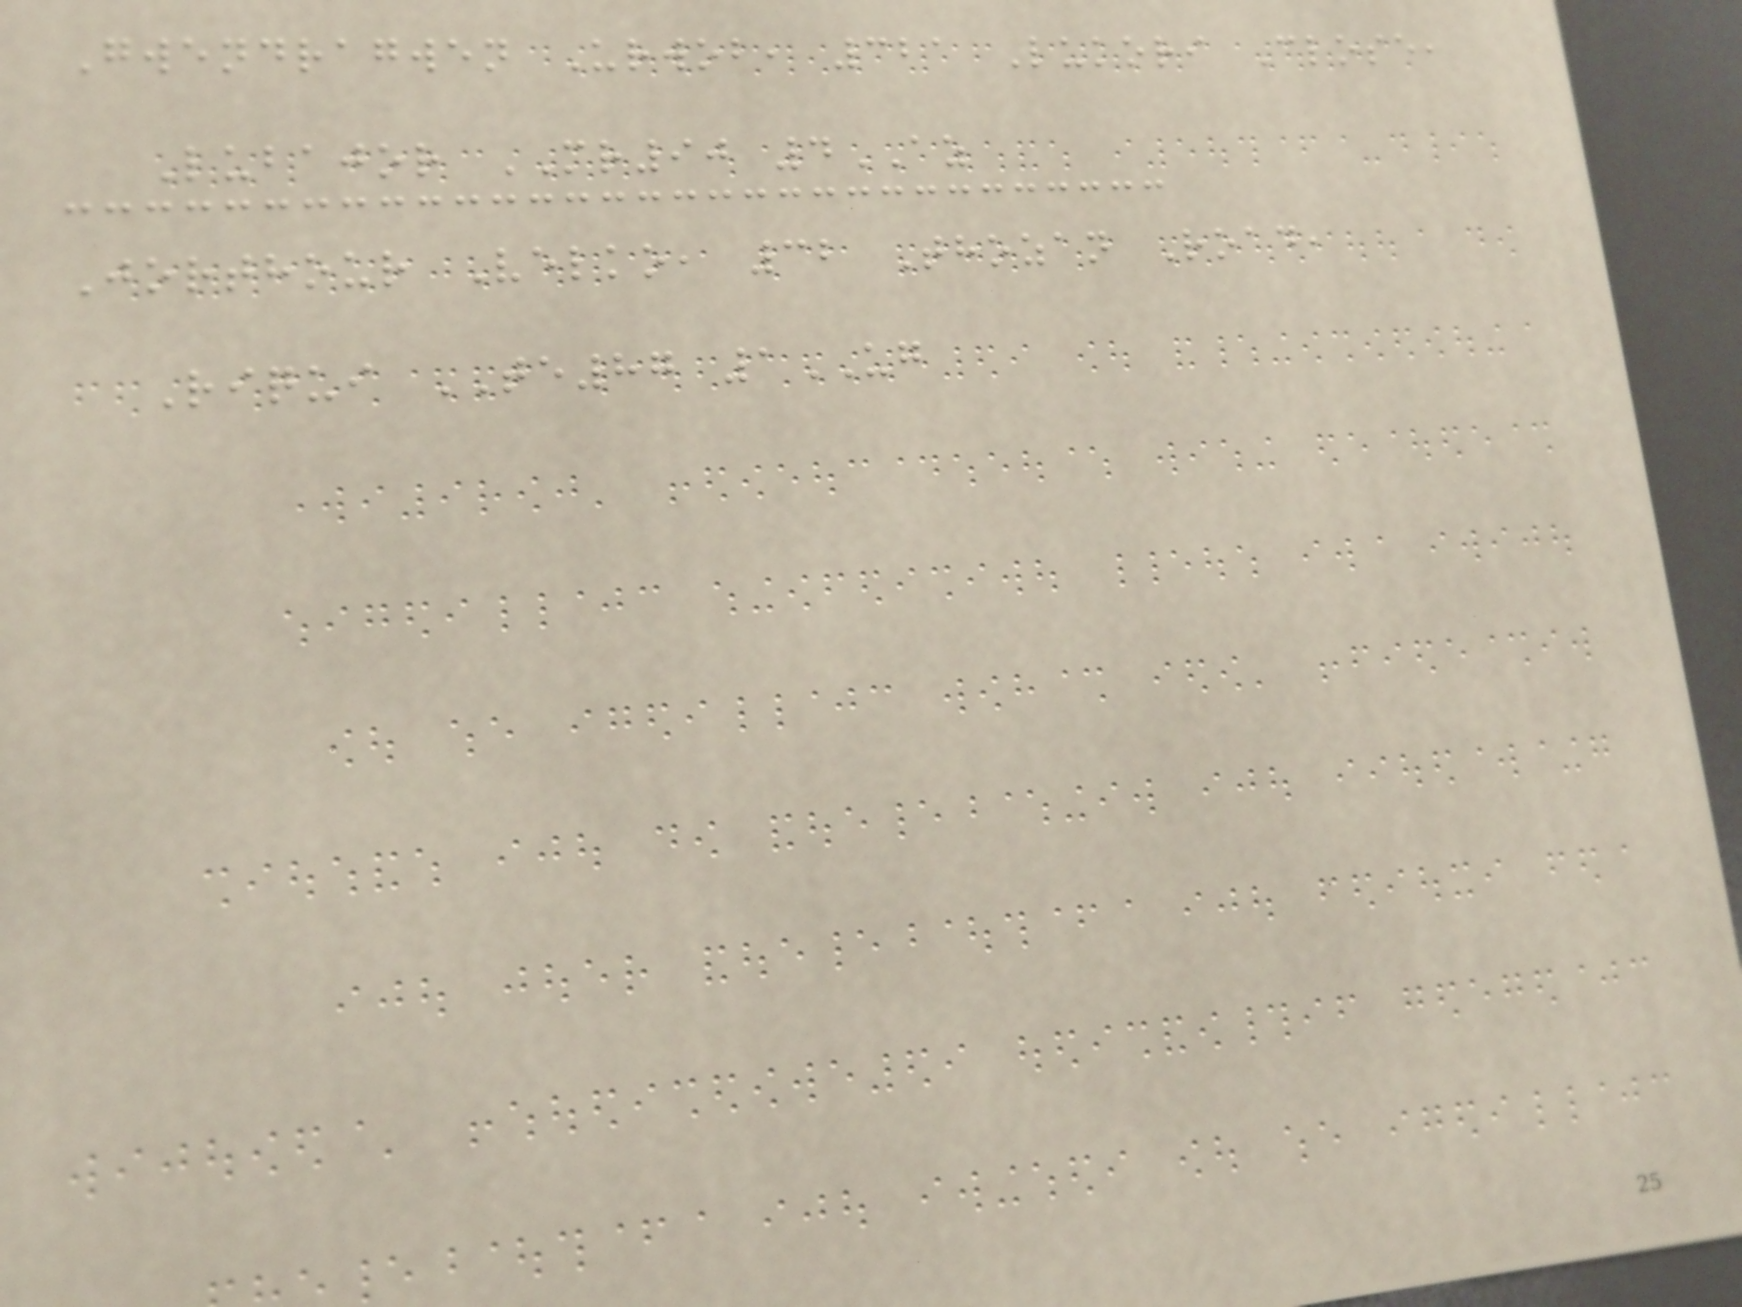Gwendragwen Urwob, 321 Lukori Close,
Lubajor MR90 4AZ
Jorthour Velko, 32 Thozan Road,
Riqui TE87 1UG
